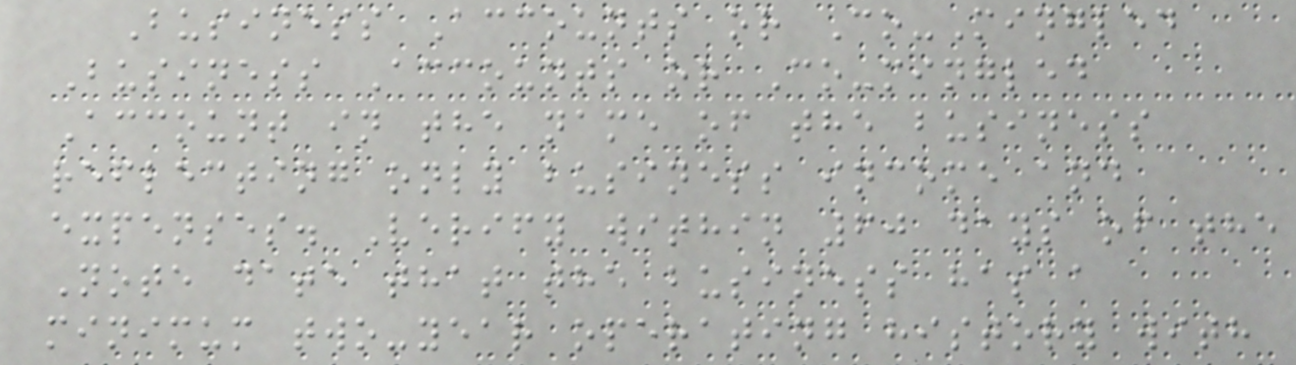Business Accounts or Co-Mingled
Business Accounts or Co-mingled
Account in the name of the business
reflecting only business income and
expenses. Verify within 60 days of the
Note date that the business has a
minimum two-year operating history with
